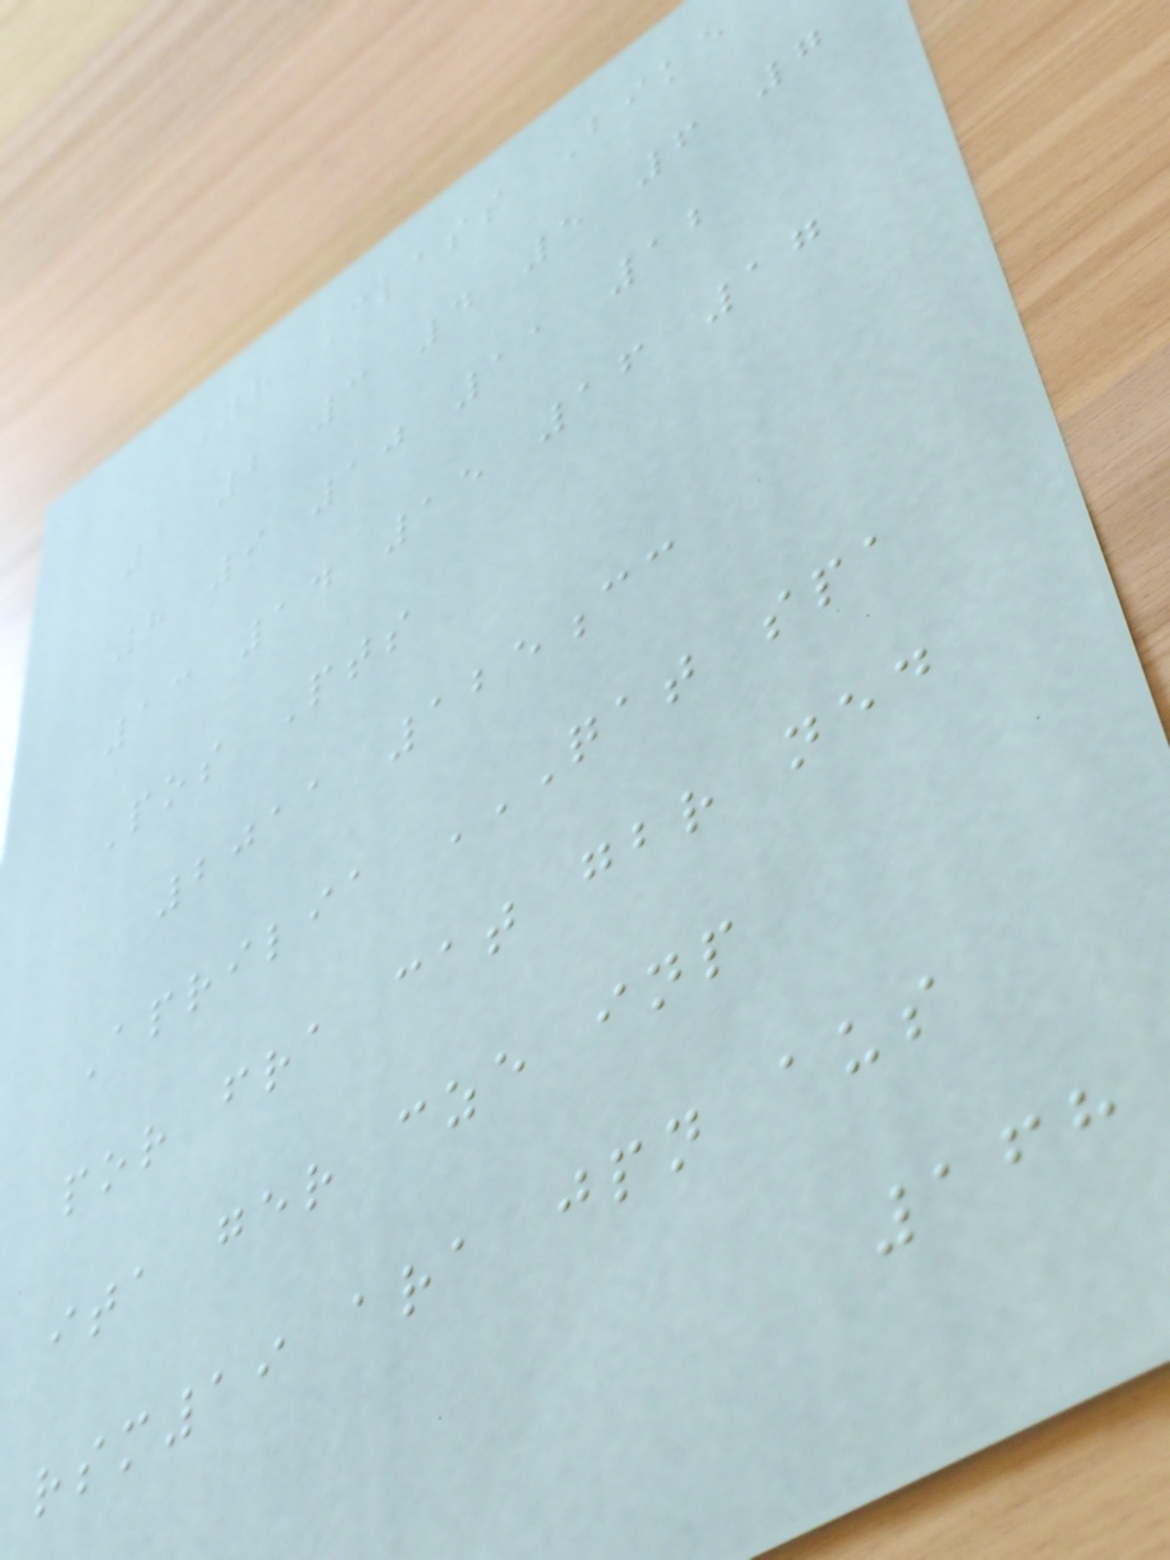Yr Class Bike
1 2 3 4 5 6 7
8 9 10 11 12
13 14 15 16 17
Pos Pts
2011 125cc
Aprilia QAT SPA
POR FRA CAT GBR NED
ITA GER CZE INP
RSM19 ARA JPN AUS
168
